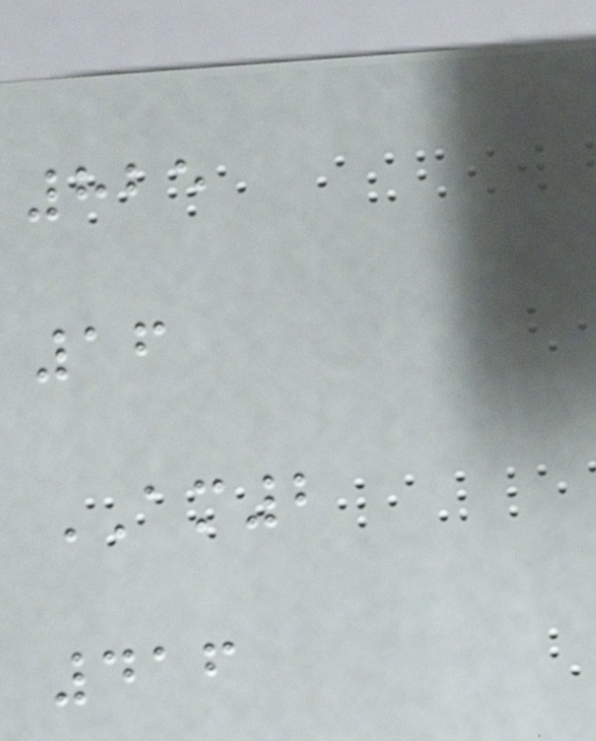825
16
AM2
416
